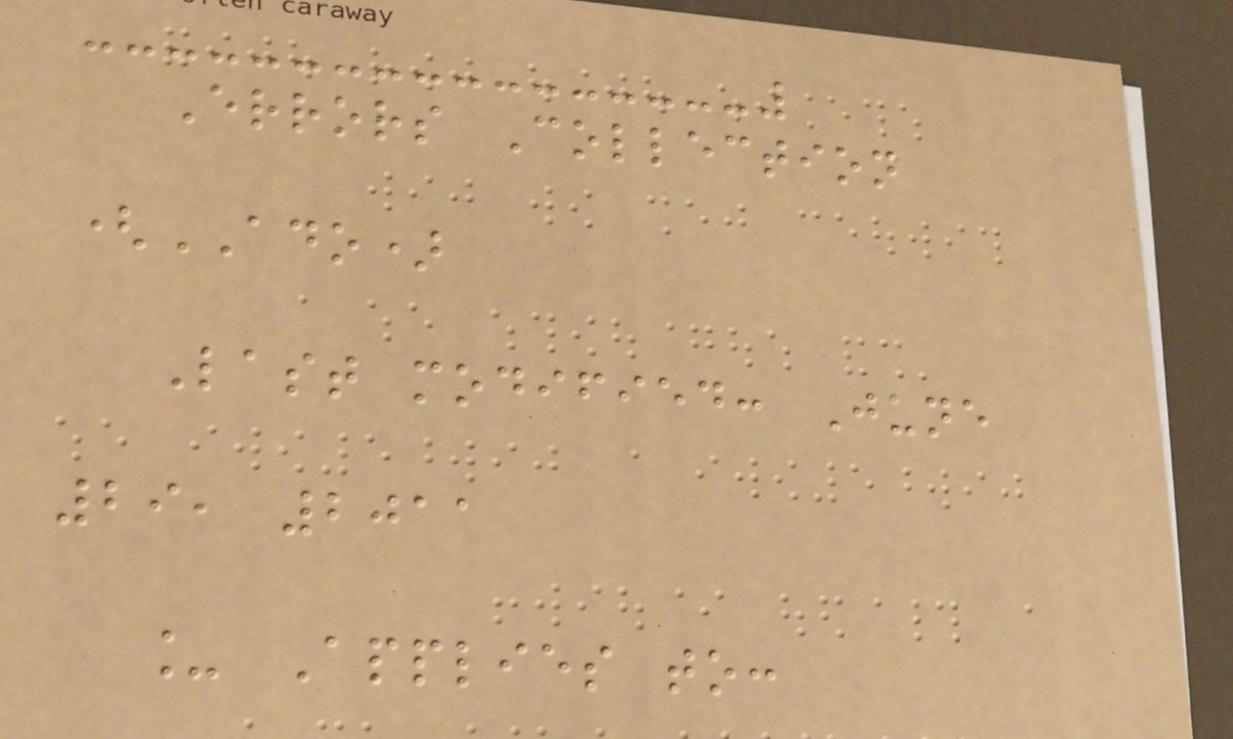Errors Collection
(ADO)
Last modified: June
29, 2011
_ Applies to:
